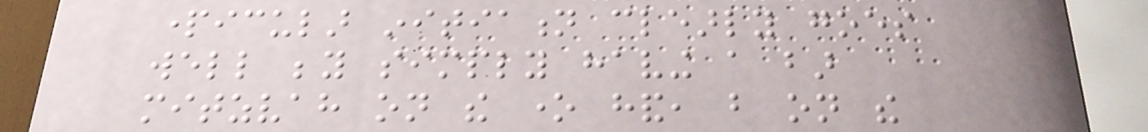particular initiation clearly goes
well beyond simply having a bar
mitzvah on the one hand, but on the
